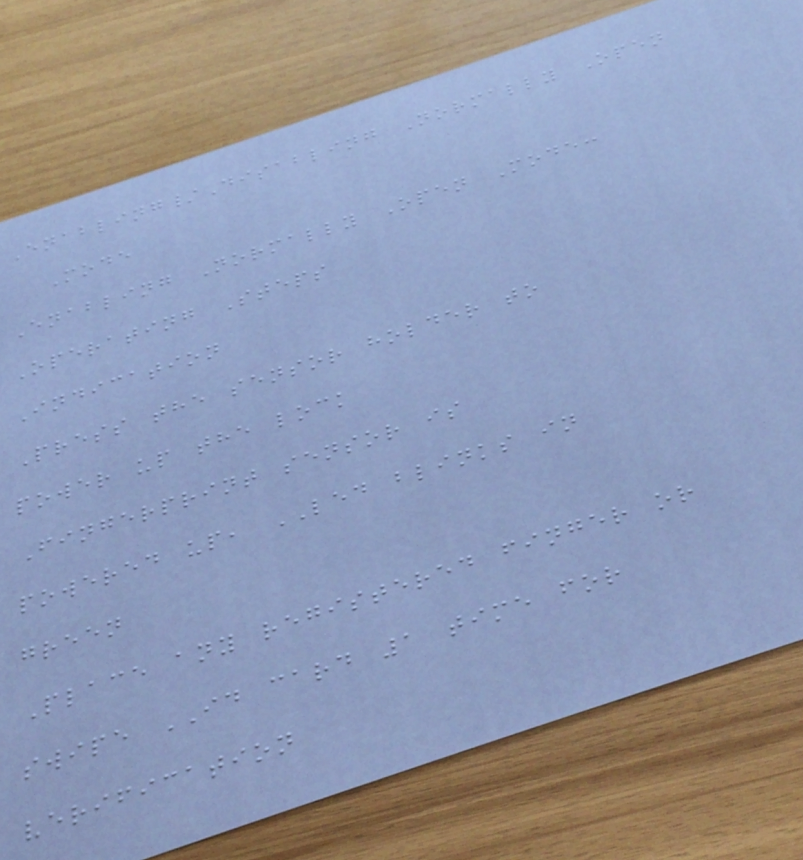Enabling/Disabling Normally Open
Mode
Enabling Normally Open Mode:
Operating Steps
Indication
Press the sensor holder to
power up the lock
Fingerprint sensor is
powered up, LED blinks in
green
Place any registered finger or
swipe ID card 1 time for
verification
